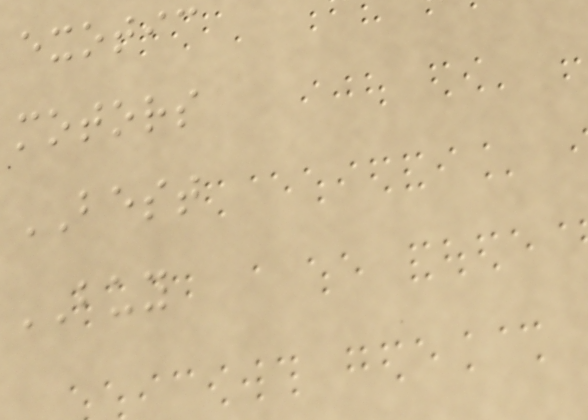exotic
motors
BEST
BUY
